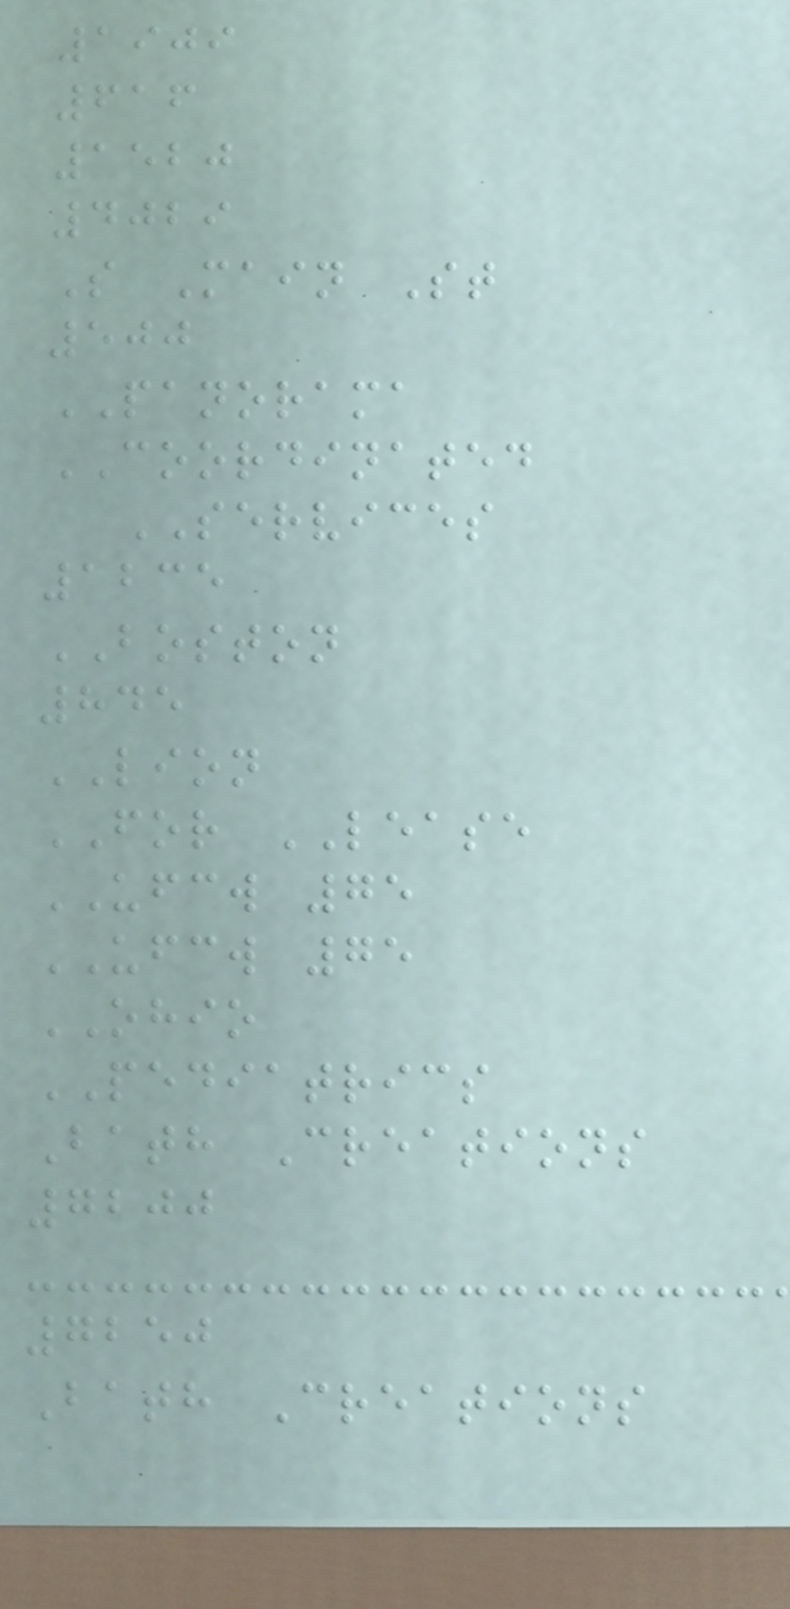1909
616
1520
4029
S Main St
500
PANORAMA
COORDINATED
SERVICES
1235
BOSTON
845
LION
FOR LEASE
UFCW 75
UFCW 75
OHIO
PEDIATRICS
Bath Creations
7200
7250
Bath Creations
